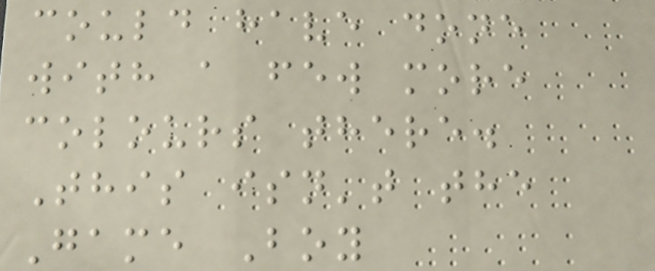could have done
with a few more
colours there.
This isn't the
Game Boy
